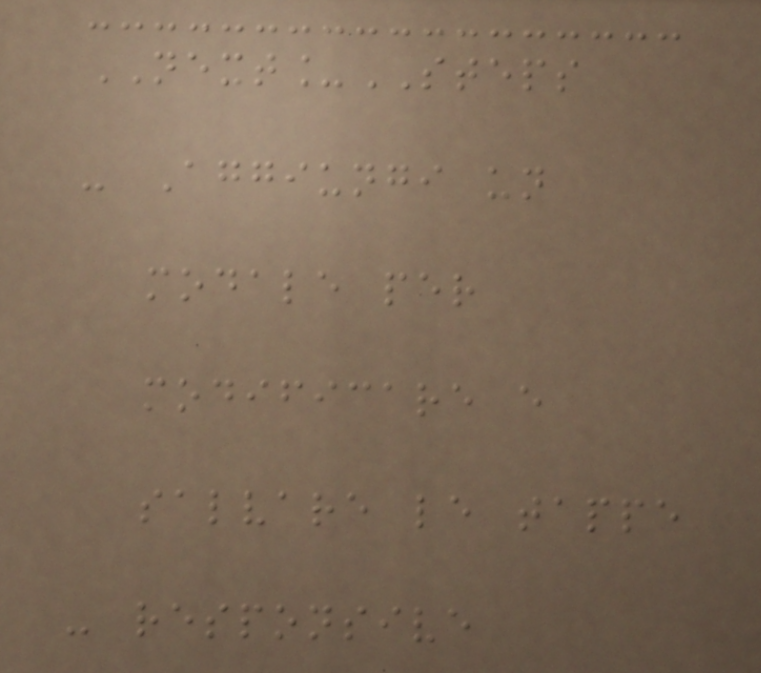NEXT_STEPS
- Aggiungi un
modale per
modificare e
salvare le tappe
- responsive
